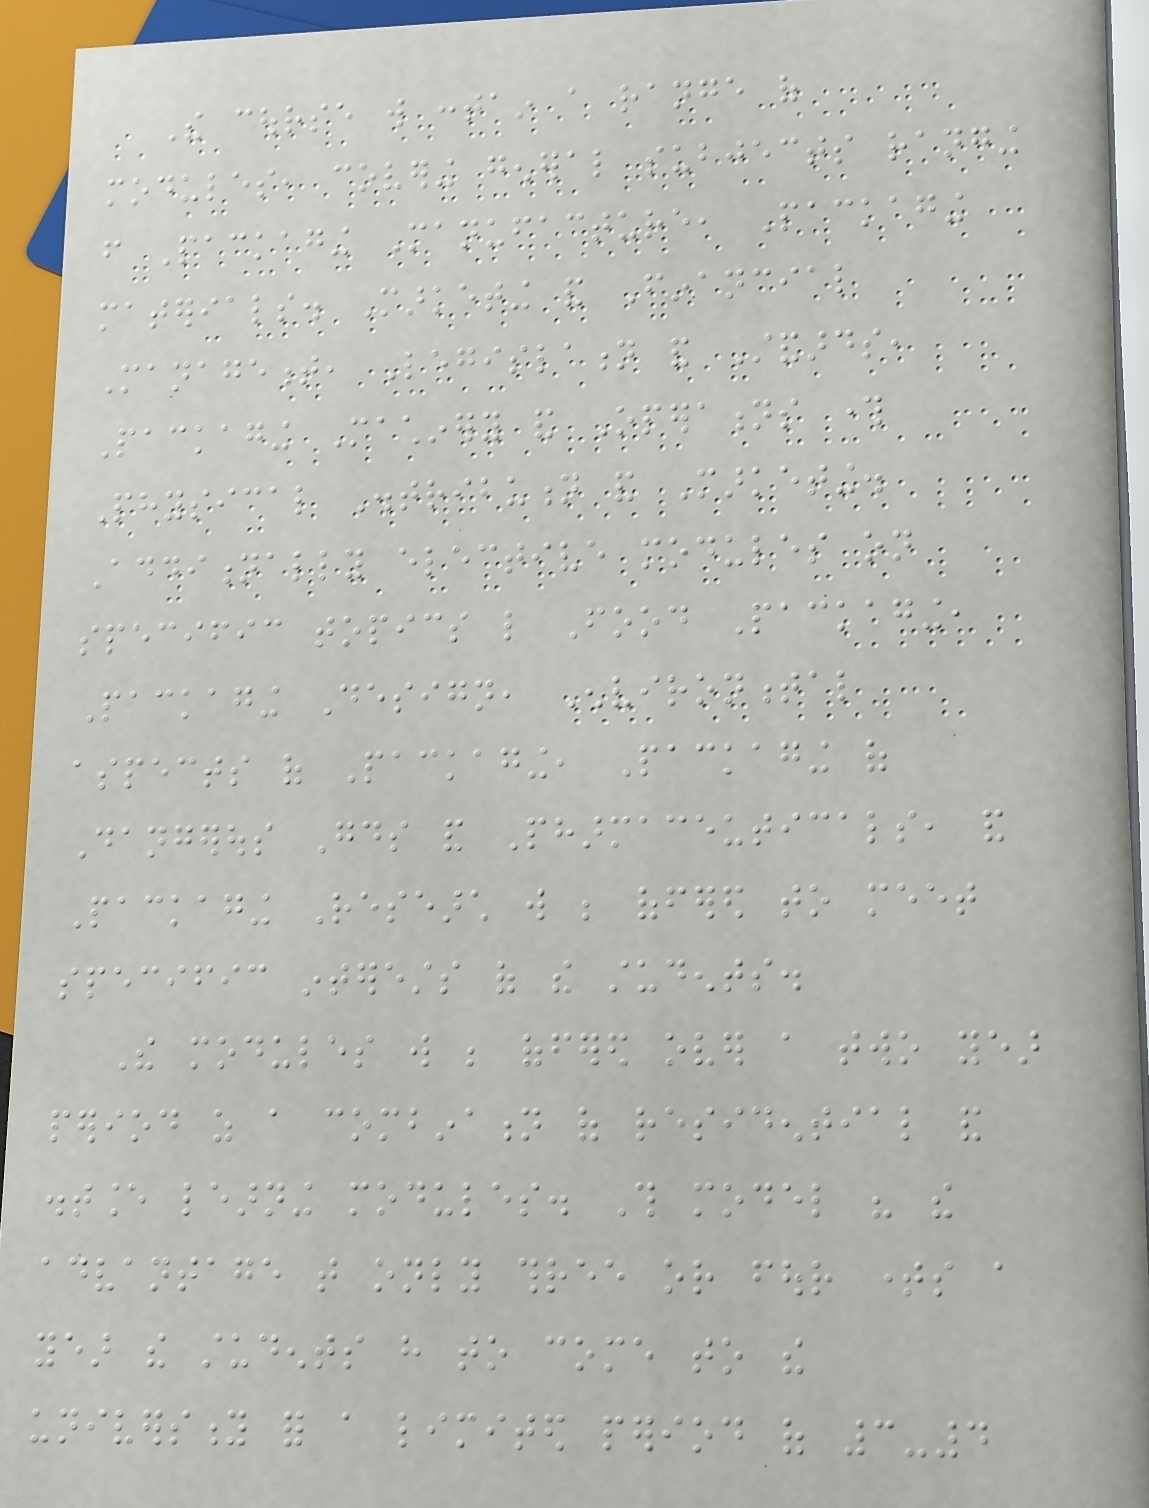The course will contain a range of
modules, covering general subjects ranging
from Packaging Manufacture, Packaging
materials. Marketing and Financial
Management, Legislation and Standards,
Packaging Machinery and Operations through
Physical Distribution and Marketing.
Additionally elective modules on
specific topics like Food Packaging,
Packaging Design, Environmental
aspects of Packaging, Packaging of
Dangerous Goods and Pharmaceuticals, and
Packaging Research will be offered to meet
specific interests of the students.
The modules will be offered over a two year
period as a combination of residential and
distance learning modules. This model his the
advantage that only three or four times a
year the students have to come to the
university for a limited period of 3-4
